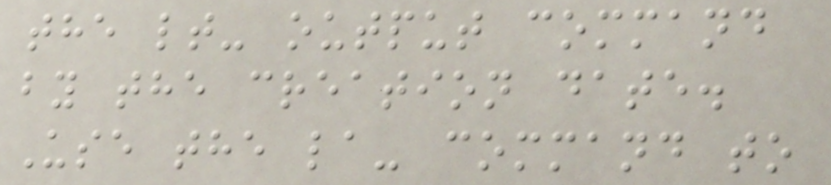the lt- output command
by the creation date.
Use the la- command to
